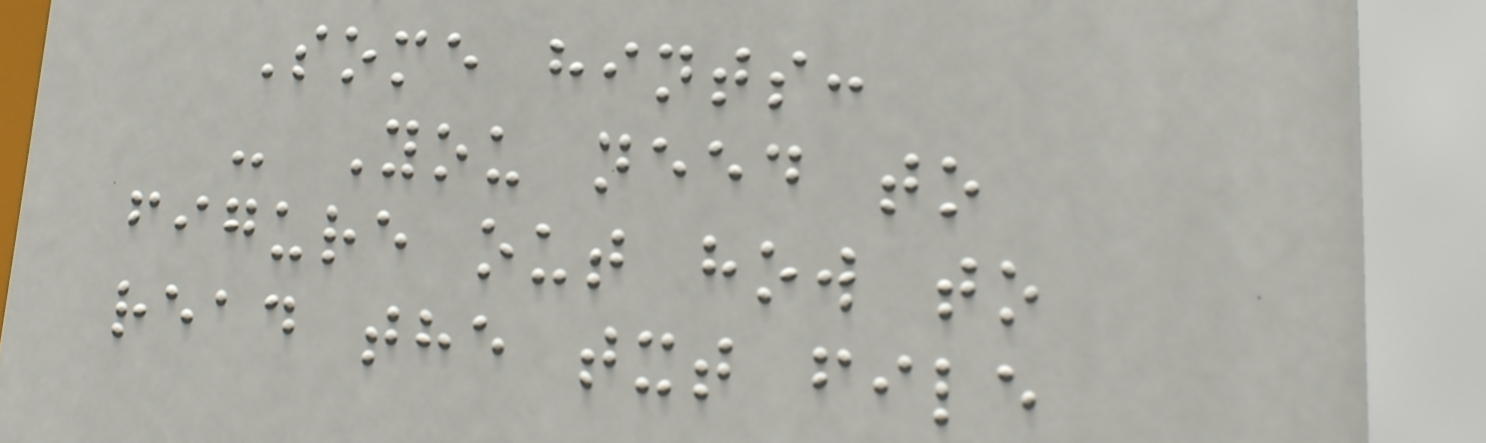Some hints:
- You need to
figure out how to
read the txt file
